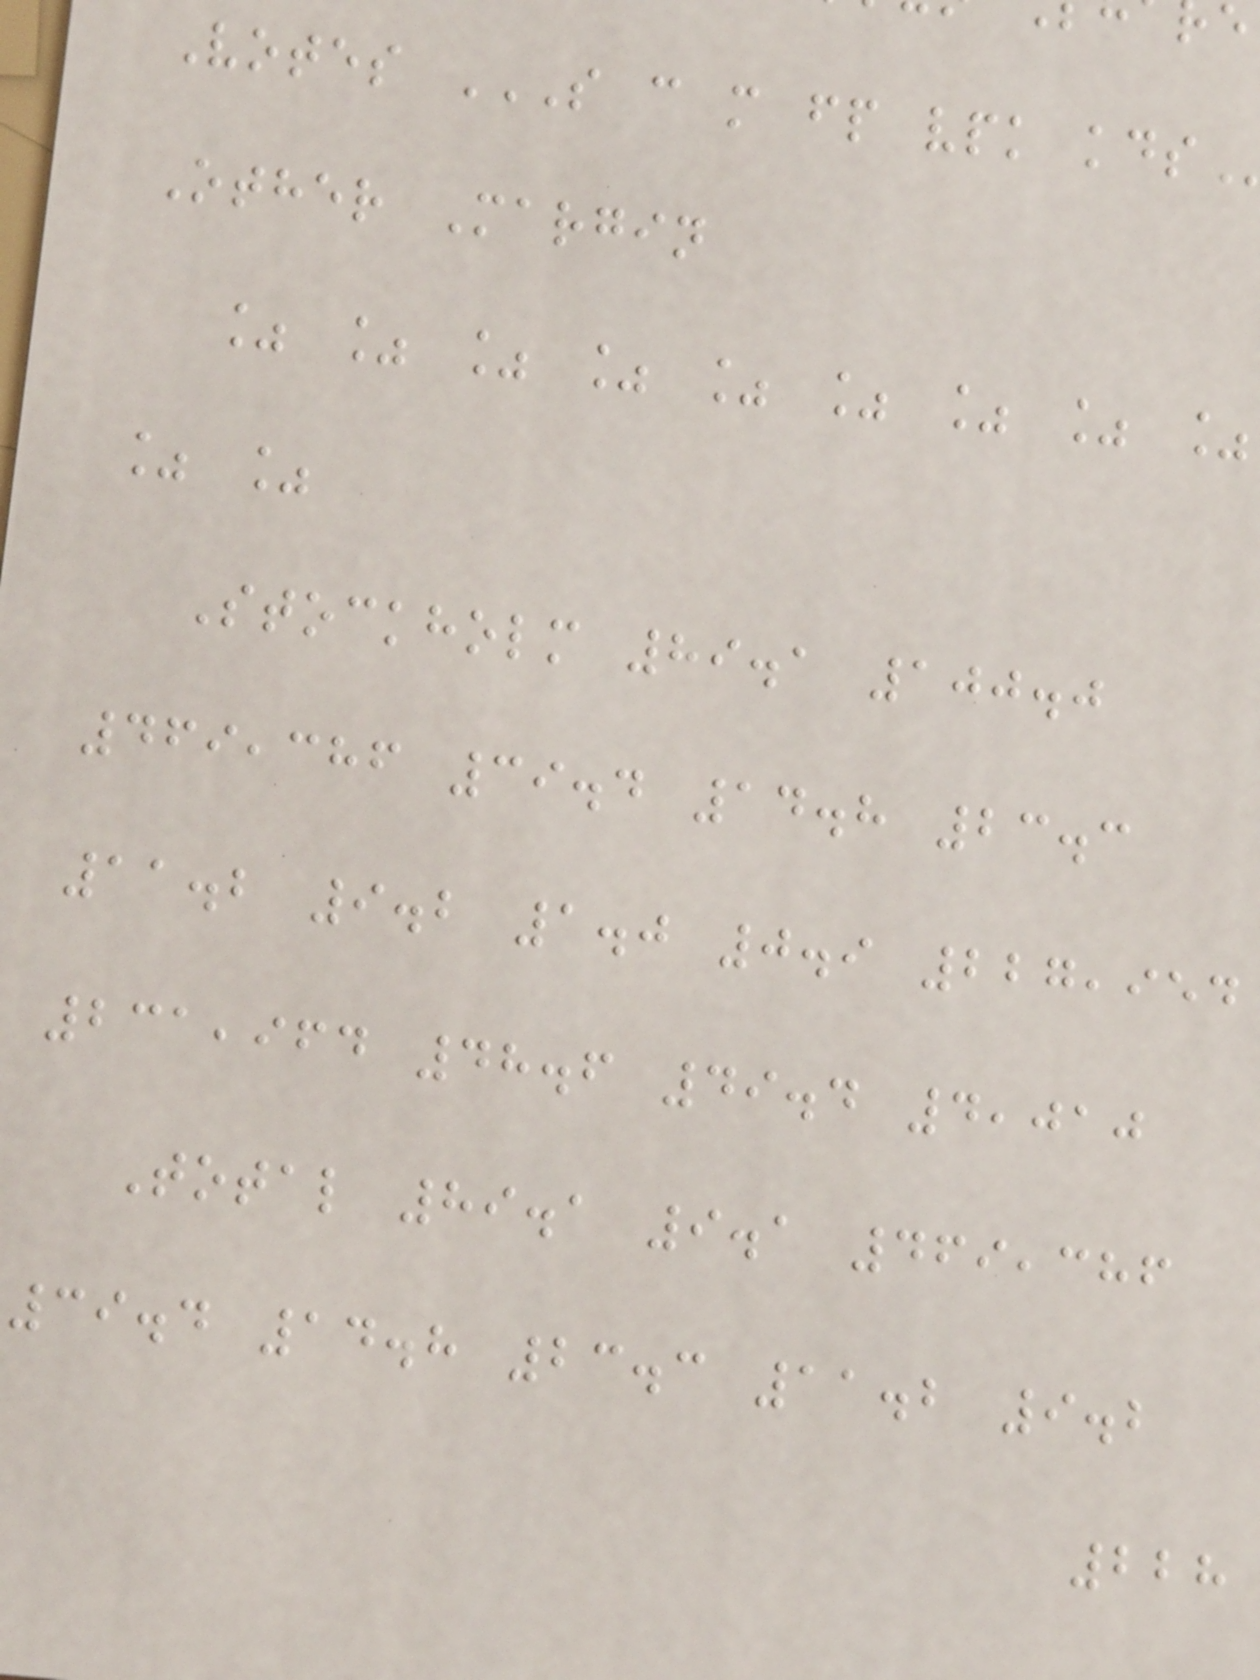Other Margin
% % % % % % % % %
% %
Stockholm 89.1 100.0
469,386 39.4 14.8 23.3
11.2 9.2 1.0 0.9 227,954
231,964 48.6 49.4 4,010
Total 89.1 9.1 469,386
39.4 14.8 23.3 11.2 9.2
228
